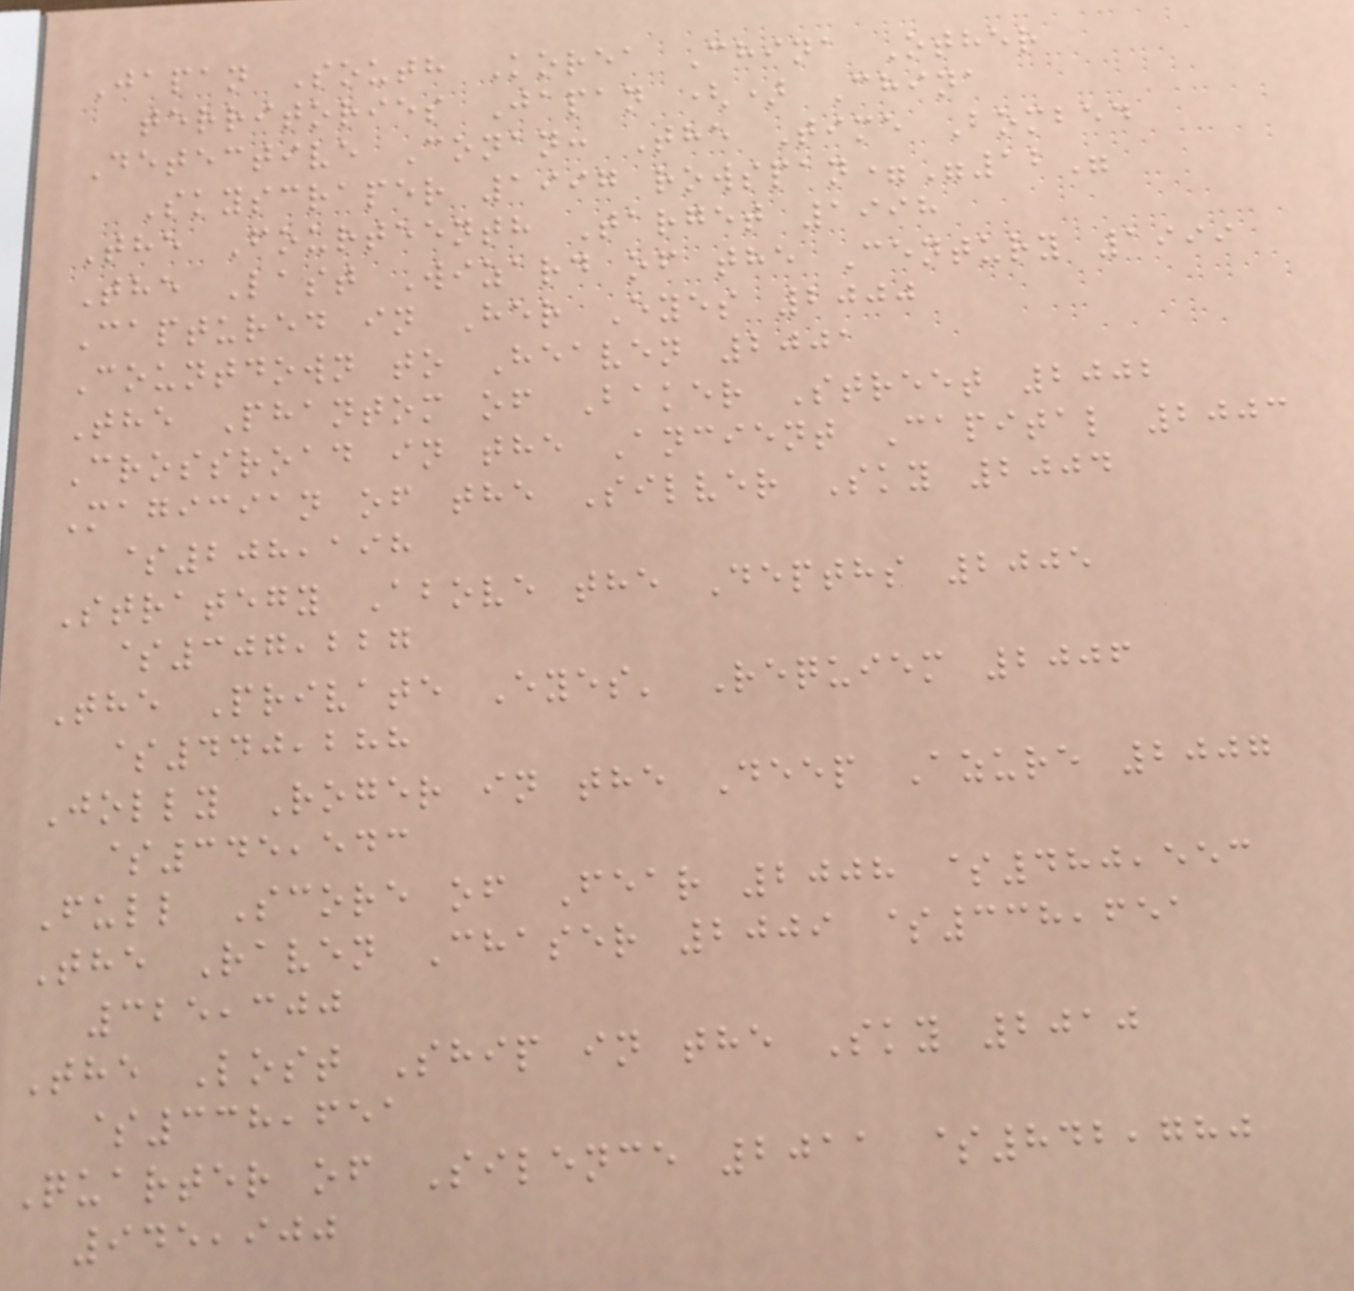Japan South Korea China Other
territories Japan () China
Detective Conan: The Time Bombed
Skyscraper 1997 rowspan="12"
The Fourteenth Target 1998
The Last Wizard of the Century 1999
Captured in Her Eyes 2000
Countdown to Heaven 2001
The Phantom of Baker Street 2002
Crossroad in the Ancient Capital 2003
Magician of the Silver Sky 2004
$208,198
Strategy Above the Depths 2005
$307,227
The Private Eyes' Requiem 2006
$440,288
Jolly Roger in the Deep Azure 2007
$345,543
Full Score of Fear 2008 $480,553
The Raven Chaser 2009 $338,651
325,300
The Lost Ship in the Sky 2010
$338,651
Quarter of Silence 2011 $842,780
945,900
